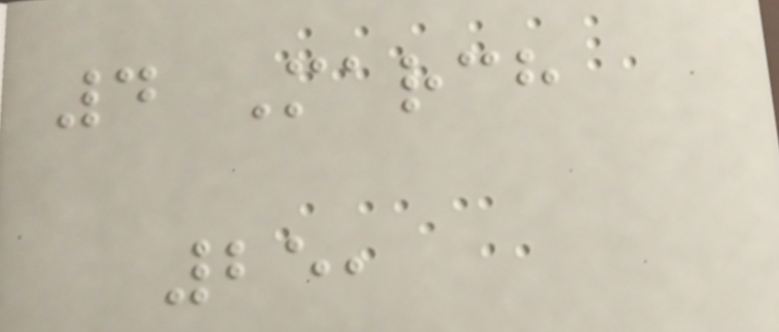4 March
25,
